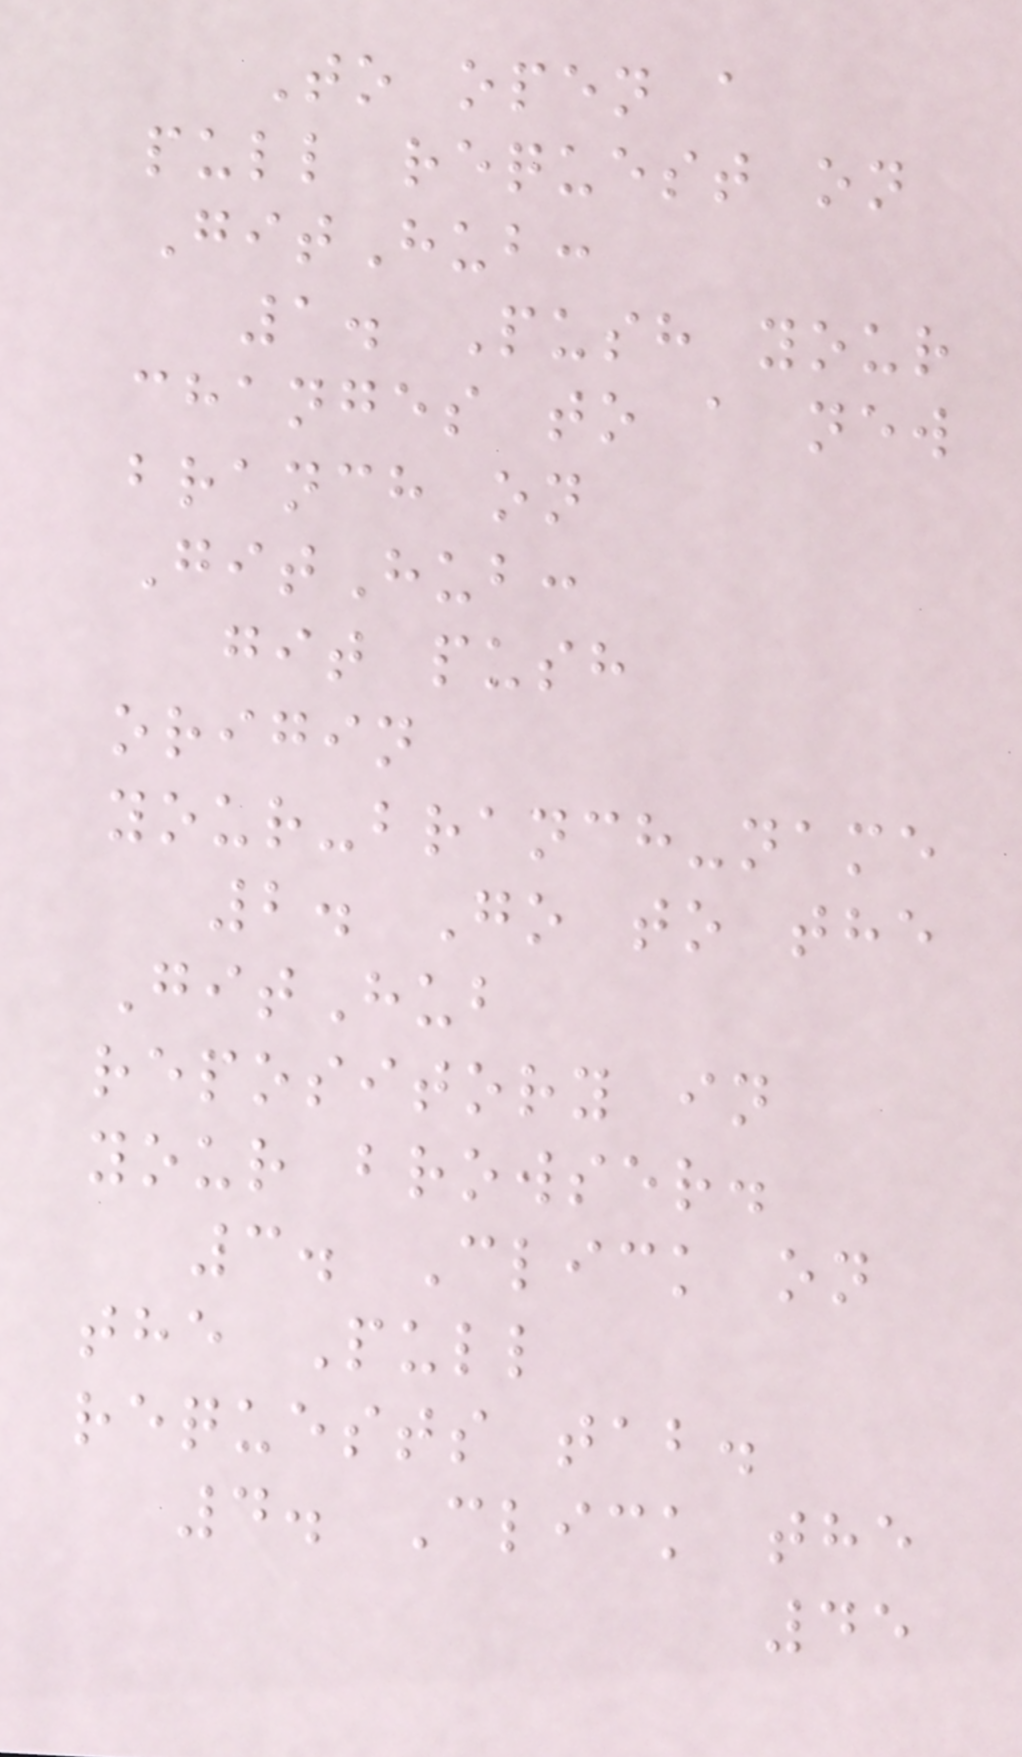To open a
pull request on
GitHub:
1. Push your
changes to a new
branch on
GitHub:
git push
origin
your-branch-name
2. Go to the
GitHub
repository in
your browser.
3. Click on
the Pull
requests tab.
4. Click the
45
